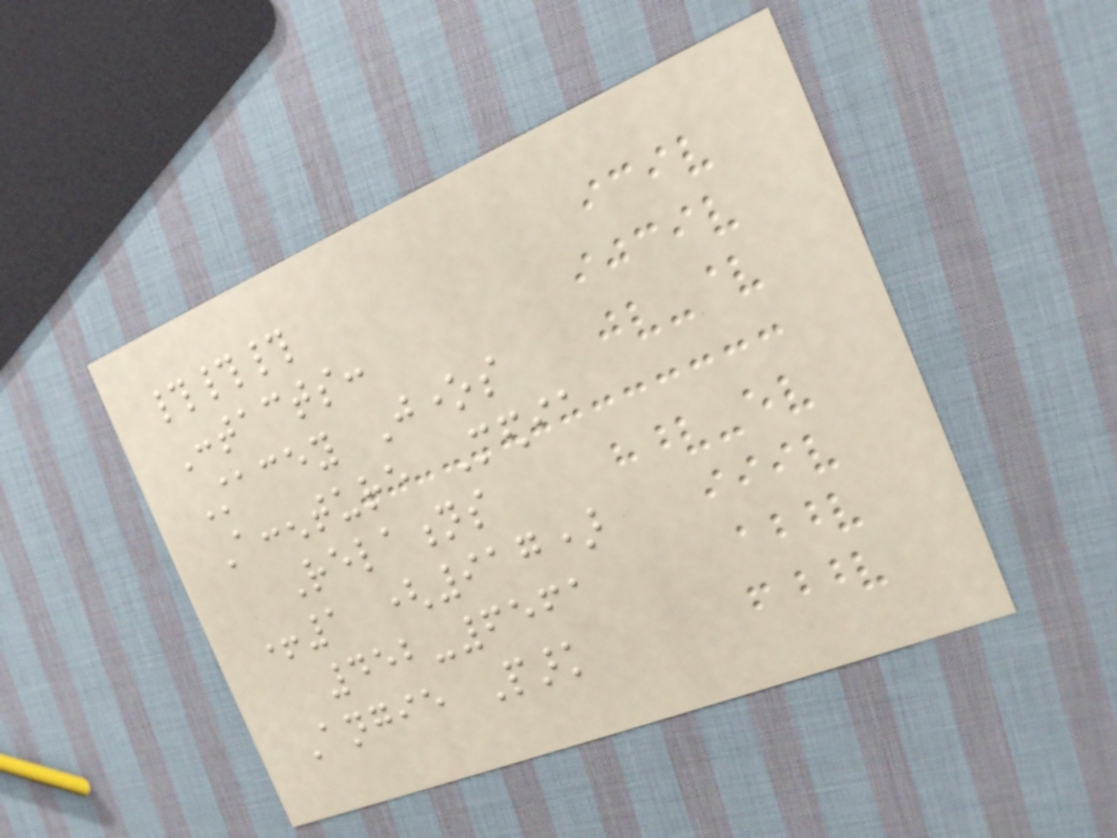###
Contacts:
Stacey Jones
Accenture Media
Relations
+1 (917)
452-6561
Angie Park
